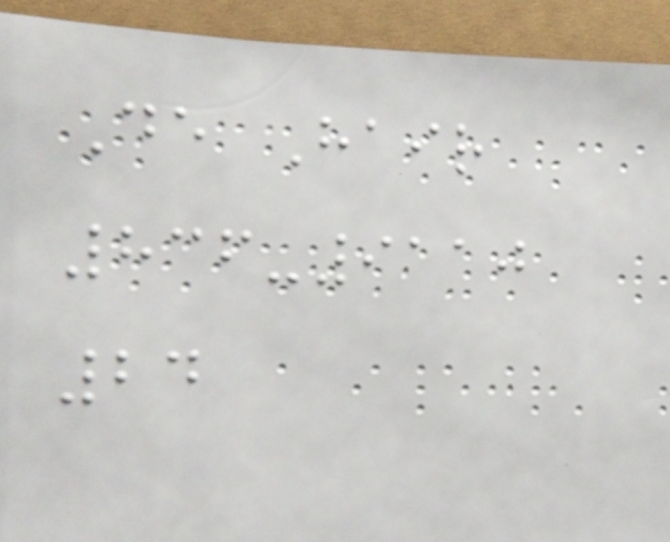De Hair
836-9110
24
